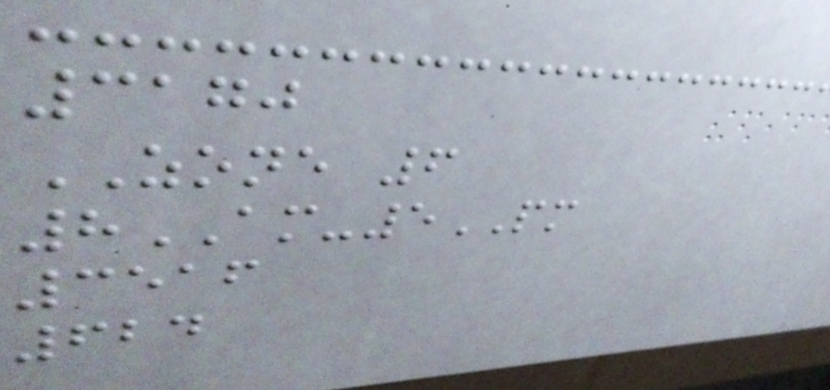3170
ZONE 6
8AM-5PM
3516
624
